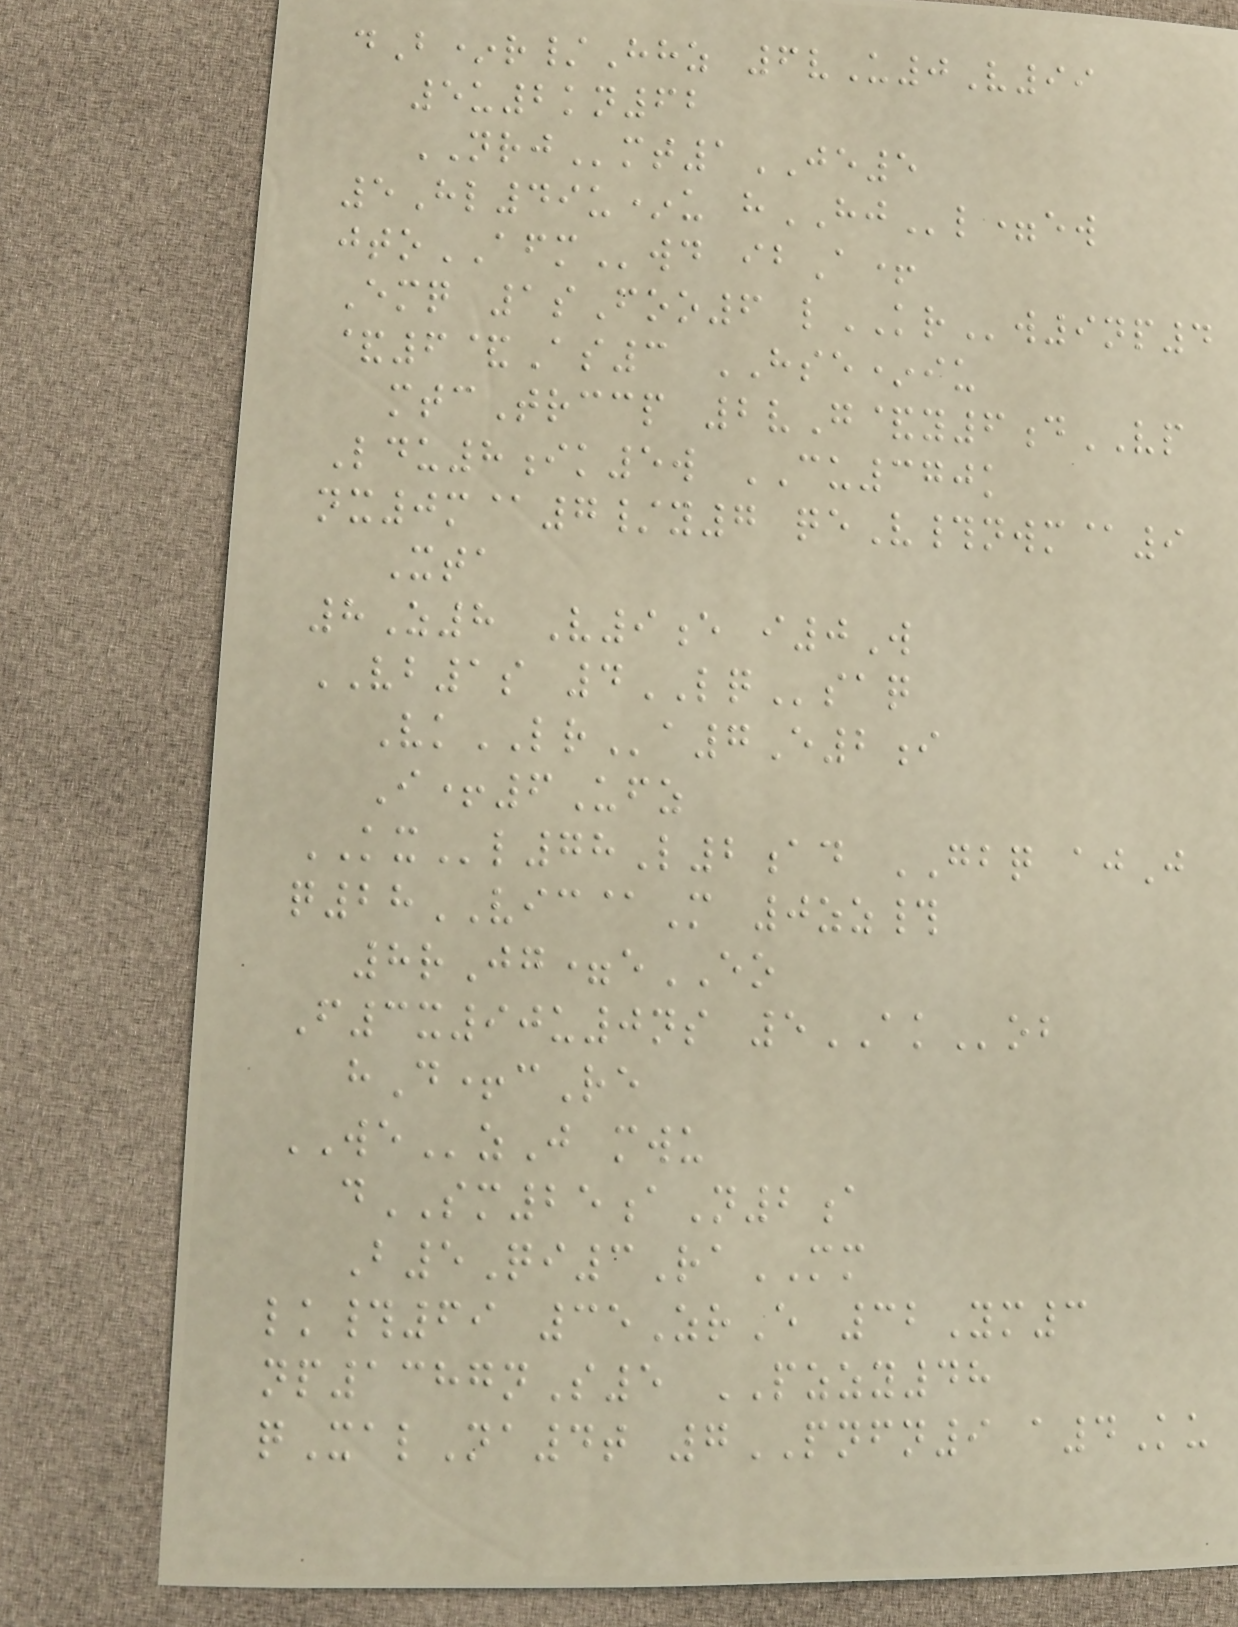dB*r/Hhz 6vU0V99
5u2kn62
NRJmt1JE5
5Hl49u*u hHJl=ew
jtoAFMwd ibA+
Emq 1sFoo6 lKRw9np4
&6&As3 HSE*iu
mtcTrccp 2vG&y6dVP
Ldu8ik5w CU370k
nx0m@7/y7 qeV#nwm@9
Xta
8Z8 V9e i0W
VB1s 4LQsaq
VkLRa7E2i
I+6Ufz
KXl78L2ad GBQ ajJ
q28VIC@M 0zz#
8rJg=eEO
F3x90u0ns 5AKob
hD+cRe
WEzJ mwu
dSM25aN2a
B5Qi3RaMM
lk#69 35ZrE 32Ym3
np1387nS5 PZZY48
qXalNa4t 7PNFN9 a4Ku
